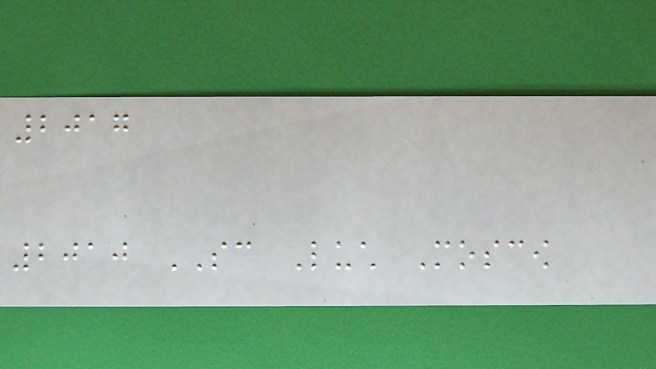2017
2010 SC Luch Moscow
